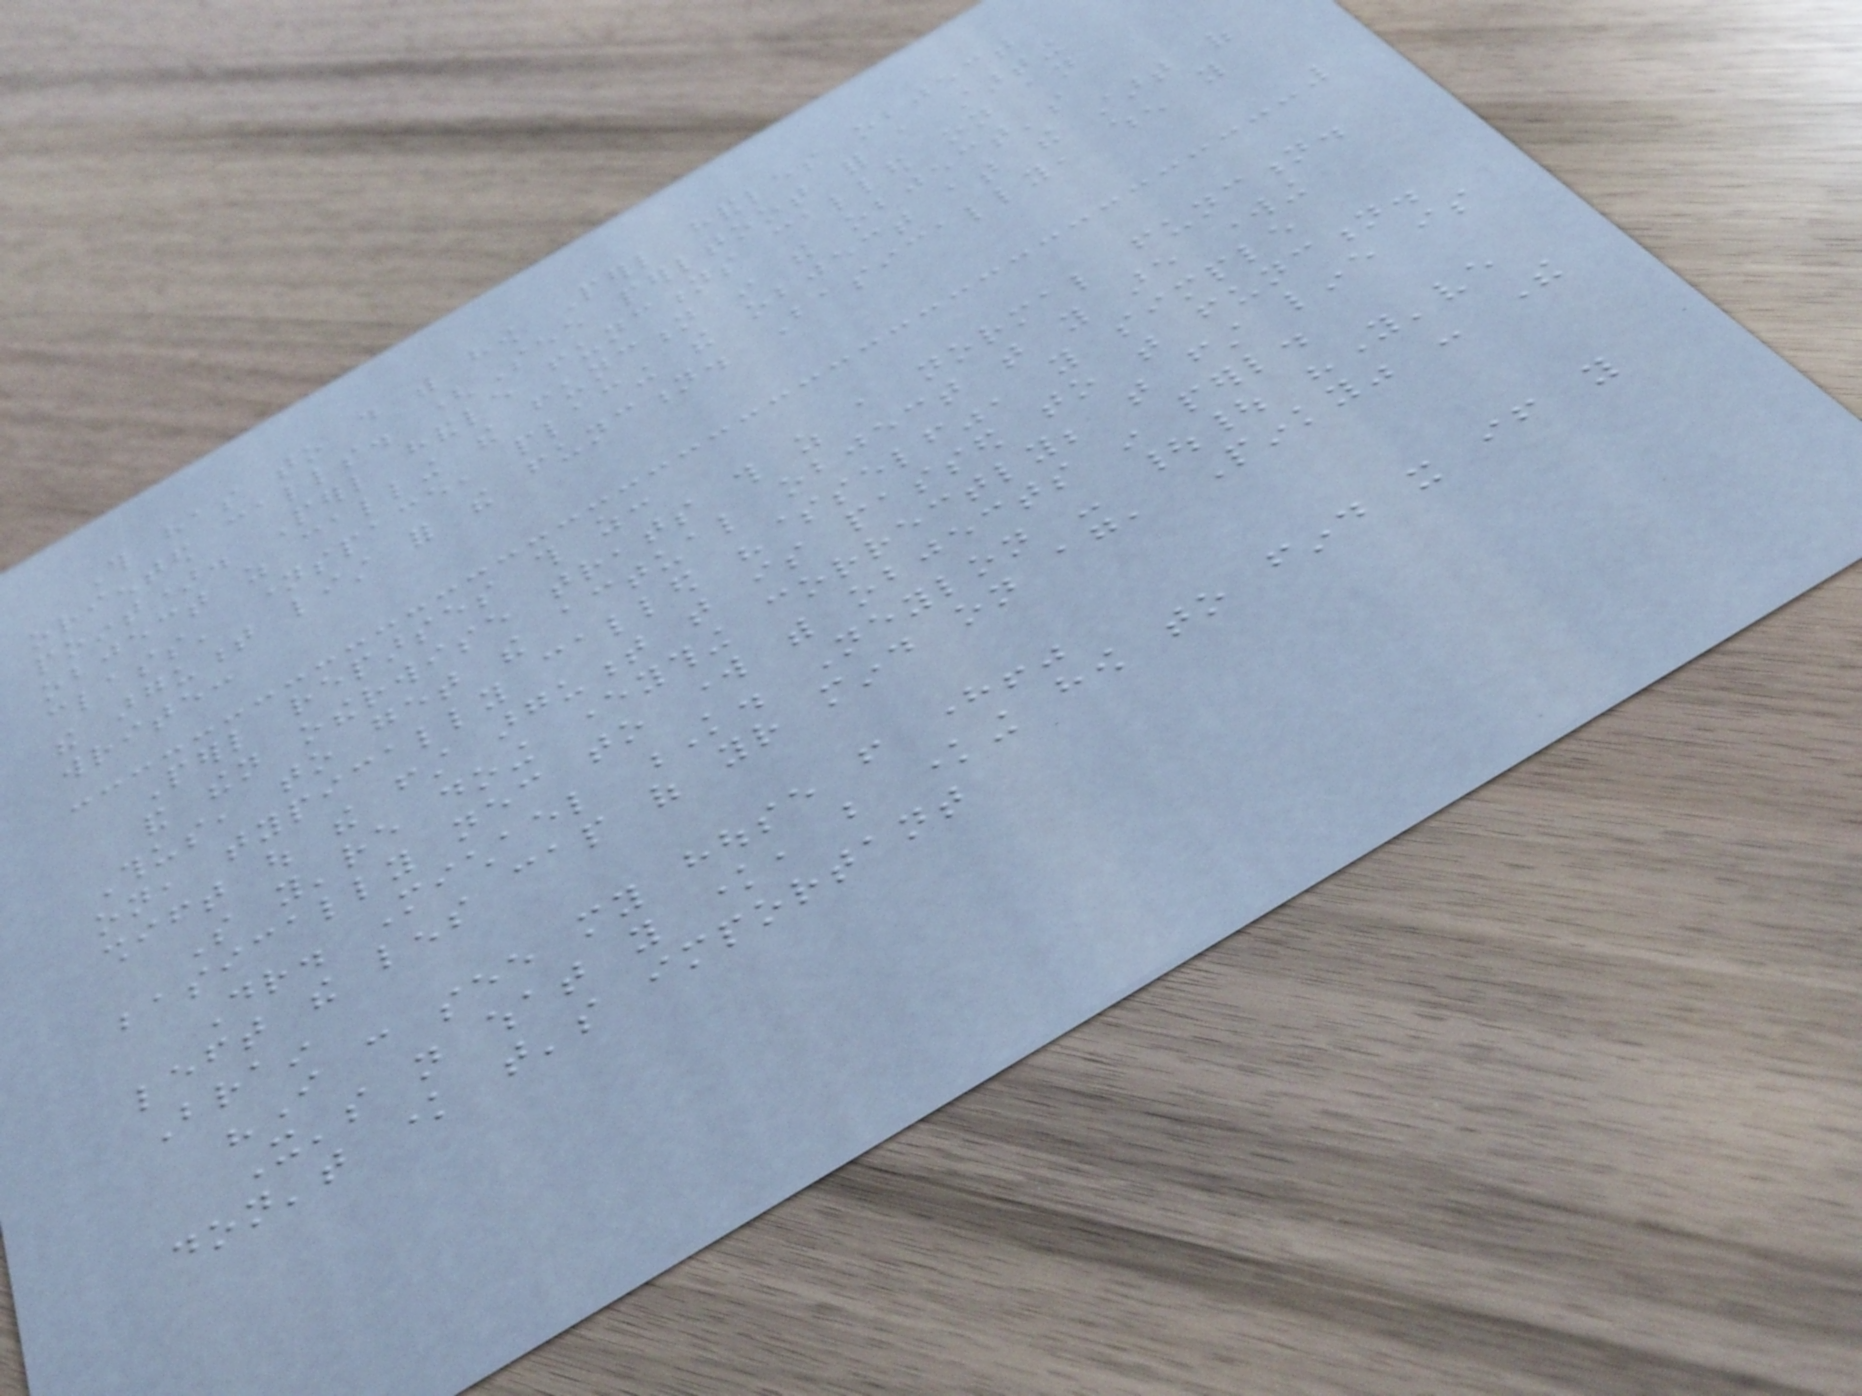This has to do with how Perl handles object
oriented calls. (See perltoot for a starting
point). Perl handle functions called on an
object as calling the function in the object's
class' namespace, placing the object at the start of
the argument list for the function. Basically, when you
write:
Perl reparses this as:
and then otherwise treats this as a normal function.
Thus, to get the actual object that you are working
on, typically called "$self", you simple
shift out the first argument that is passed to that function.
So you're doing everything correctly; that first line is
basically necessary to work with objects in perl.
Dr. Michael K. Neylon - || "You've
left the lens cap of your mind on again, Pinky" - The
Brain
"I can see my house from here!"
It's not what you know, but knowing how to find it if you
don't know that's important
